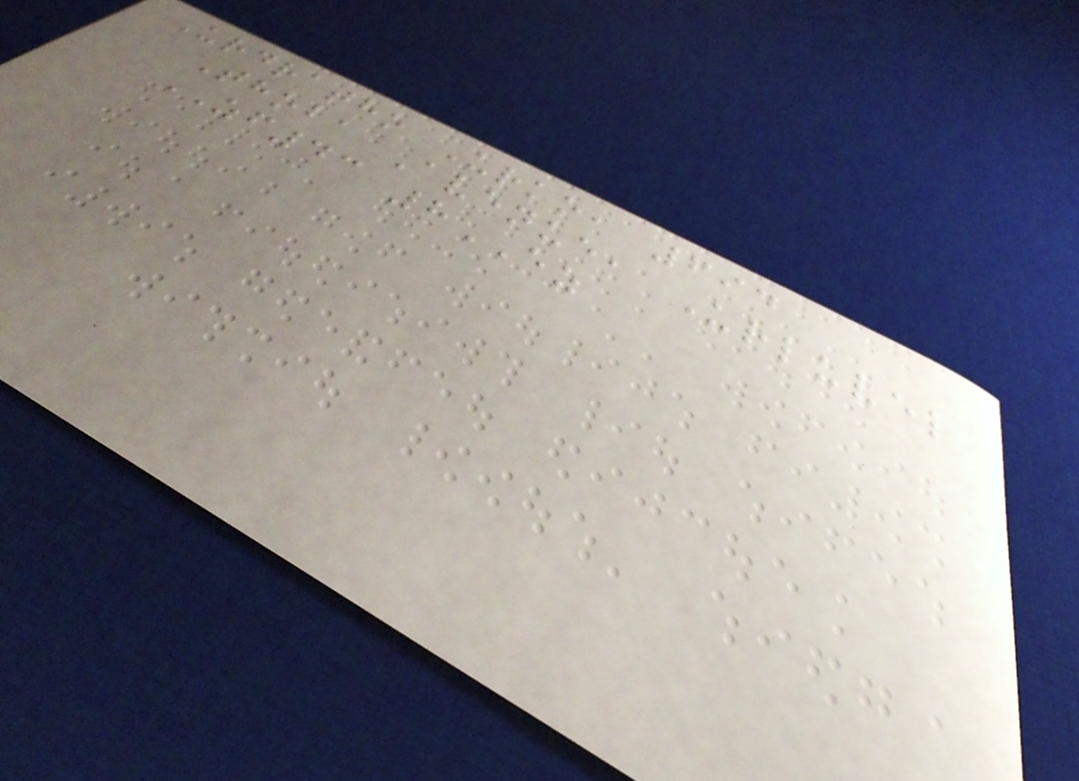Urdratho Urko, 694
Thoba Avenue, Urluvel
ZF43 8EZ
